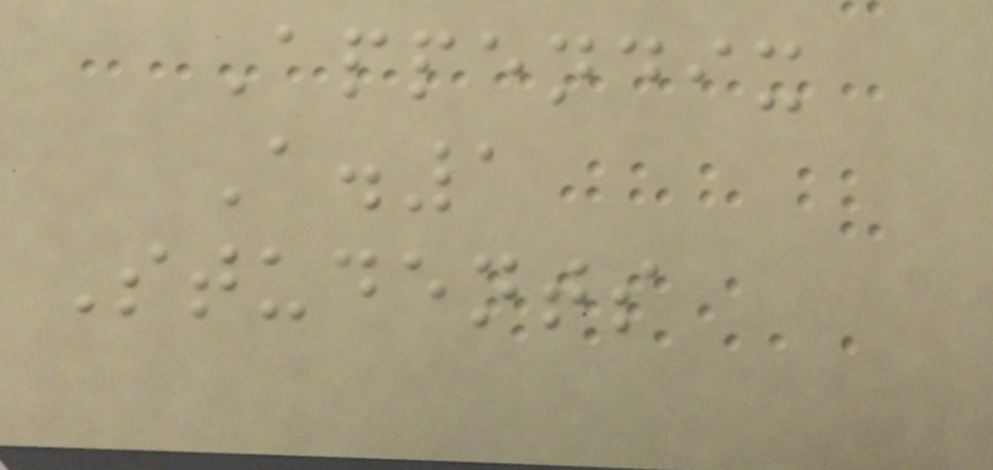Appendix
A.1
Students
